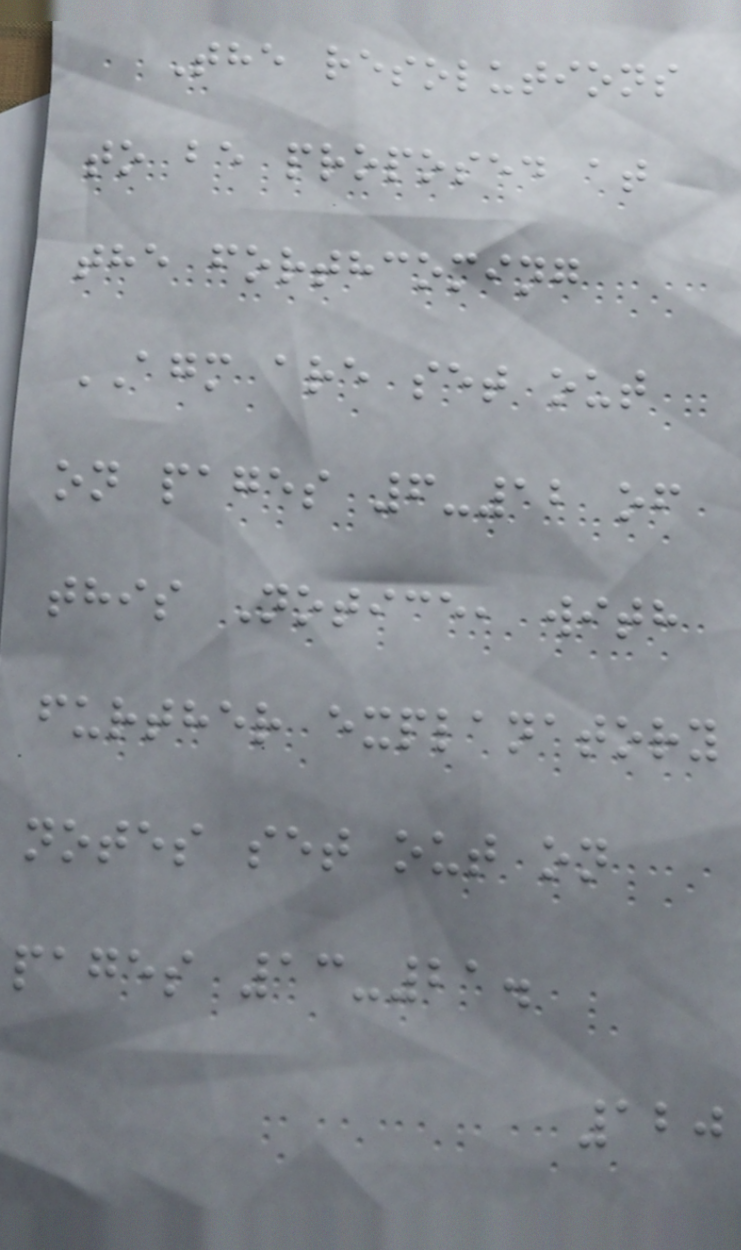The resolutions
to be proposed at
the forthcoming
AGM are set out
on pages 6-12 of
this Notice, with
further explanatory
notes set out on
pages 13-21.
120
